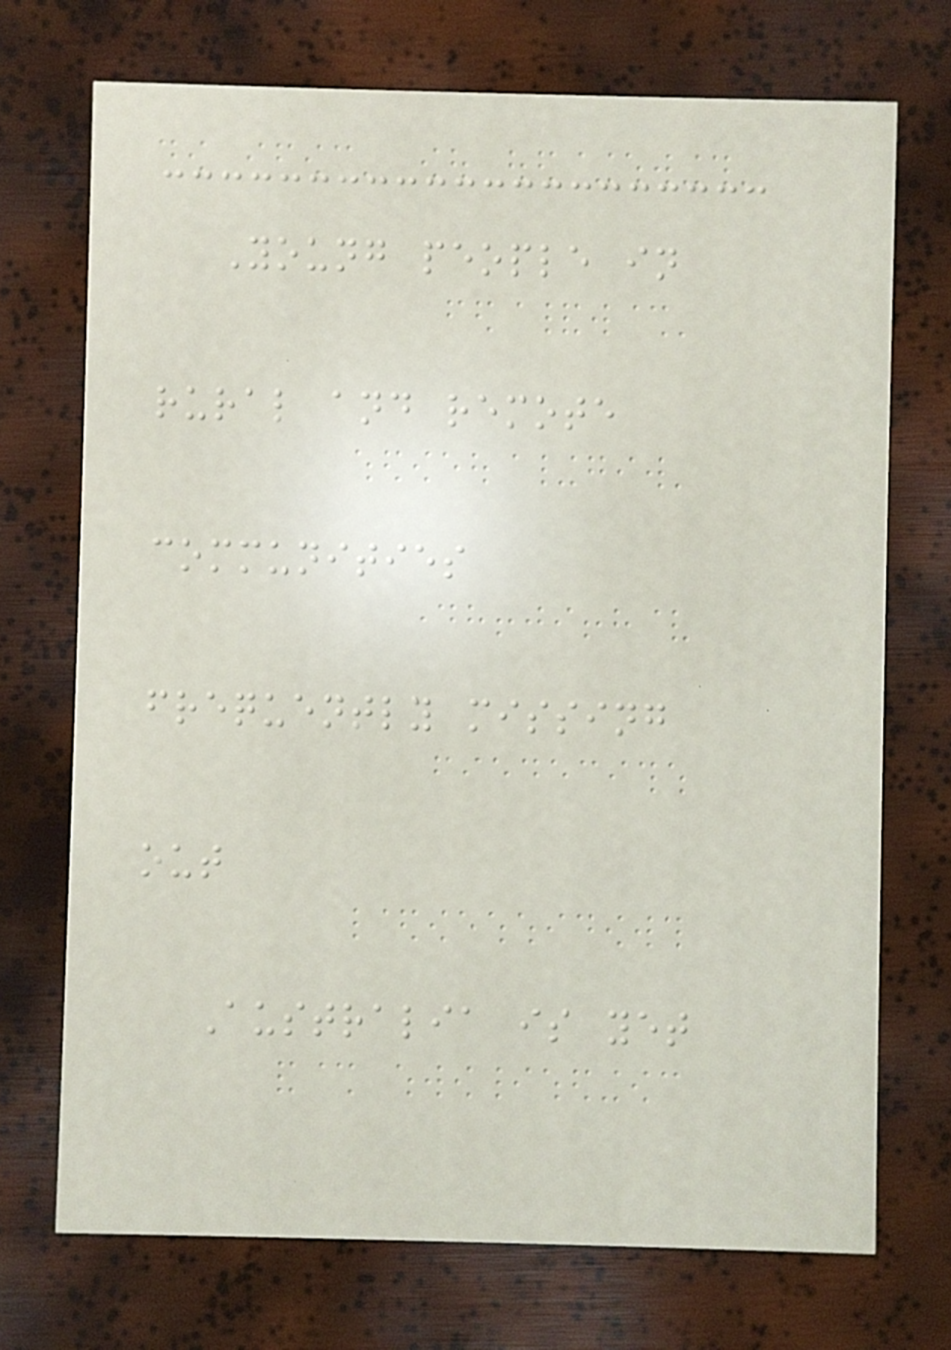Young people in
rural and remote
communities
frequently missing
out
Australia is yet
